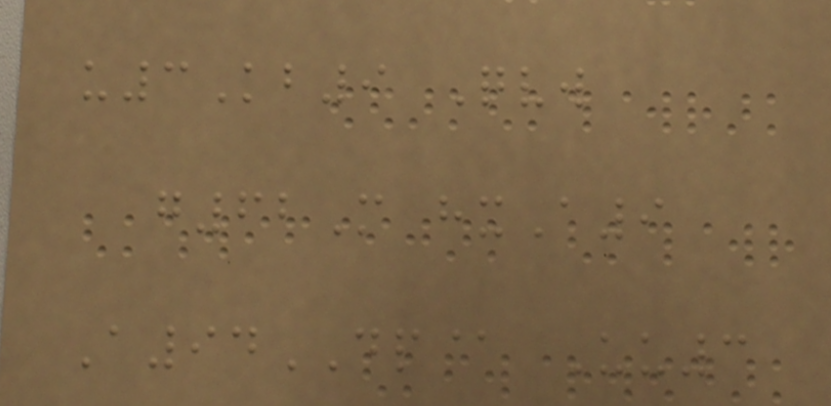u3Kb9 Qvw
g62M hxA9
A94DP@ Uu3
